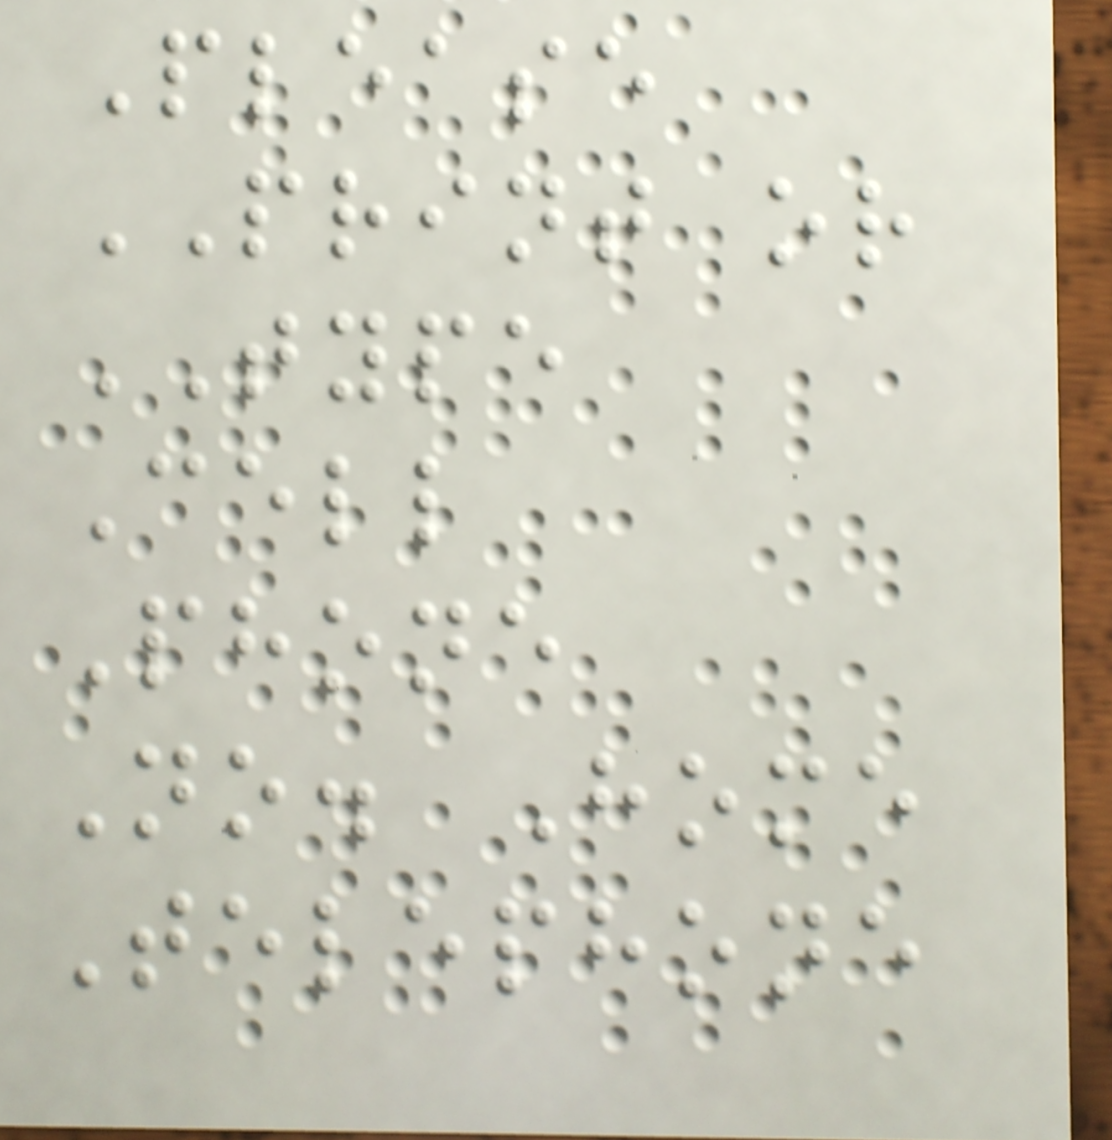Please
PRINT or
TYPE
Cell
Phone
No. Home
Telephone
